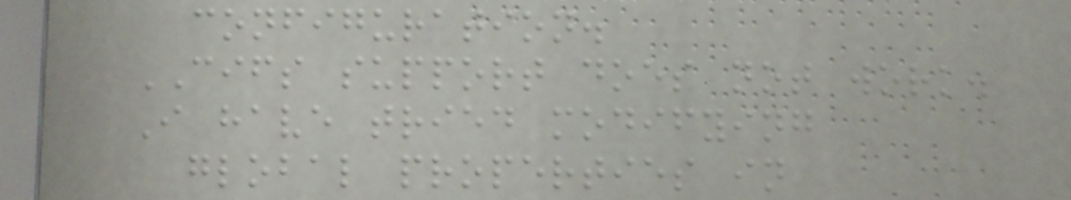configuration.
CIFS support does not work.
I have tried modifying
global properties in
